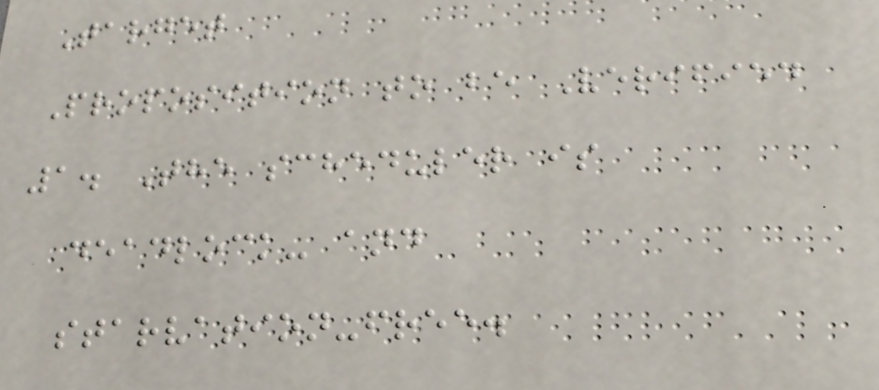Target
Proposition to be Verified
1. The scheduler is
deadlock- and
starvation-free.
